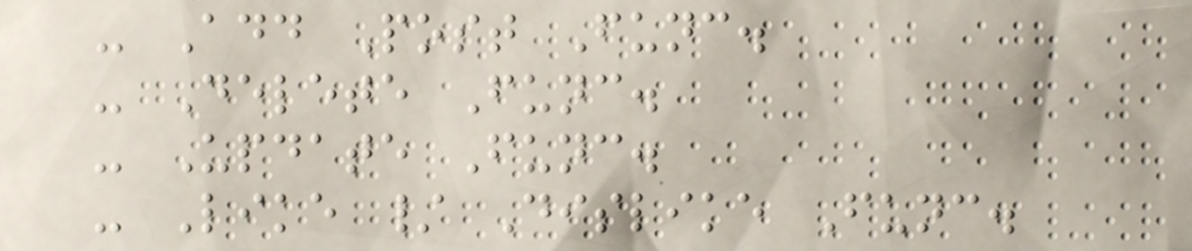- Add Post Func.
- Delete Func.
- Update Func.
- Like / Dislike Func.
